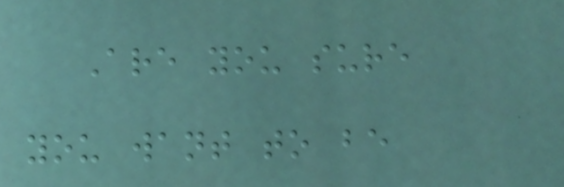Are you sure
you want to be
